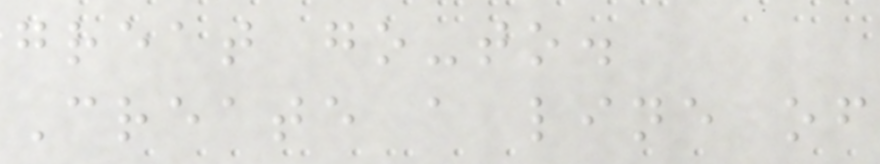great go-to.
Create a line of
